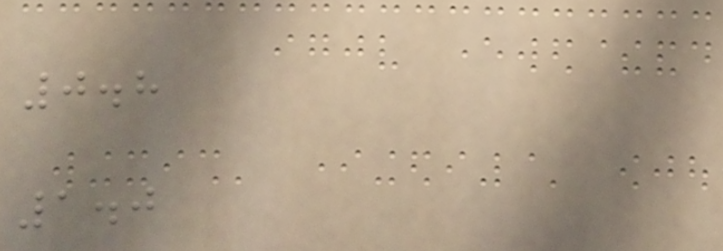0.8
1.0
